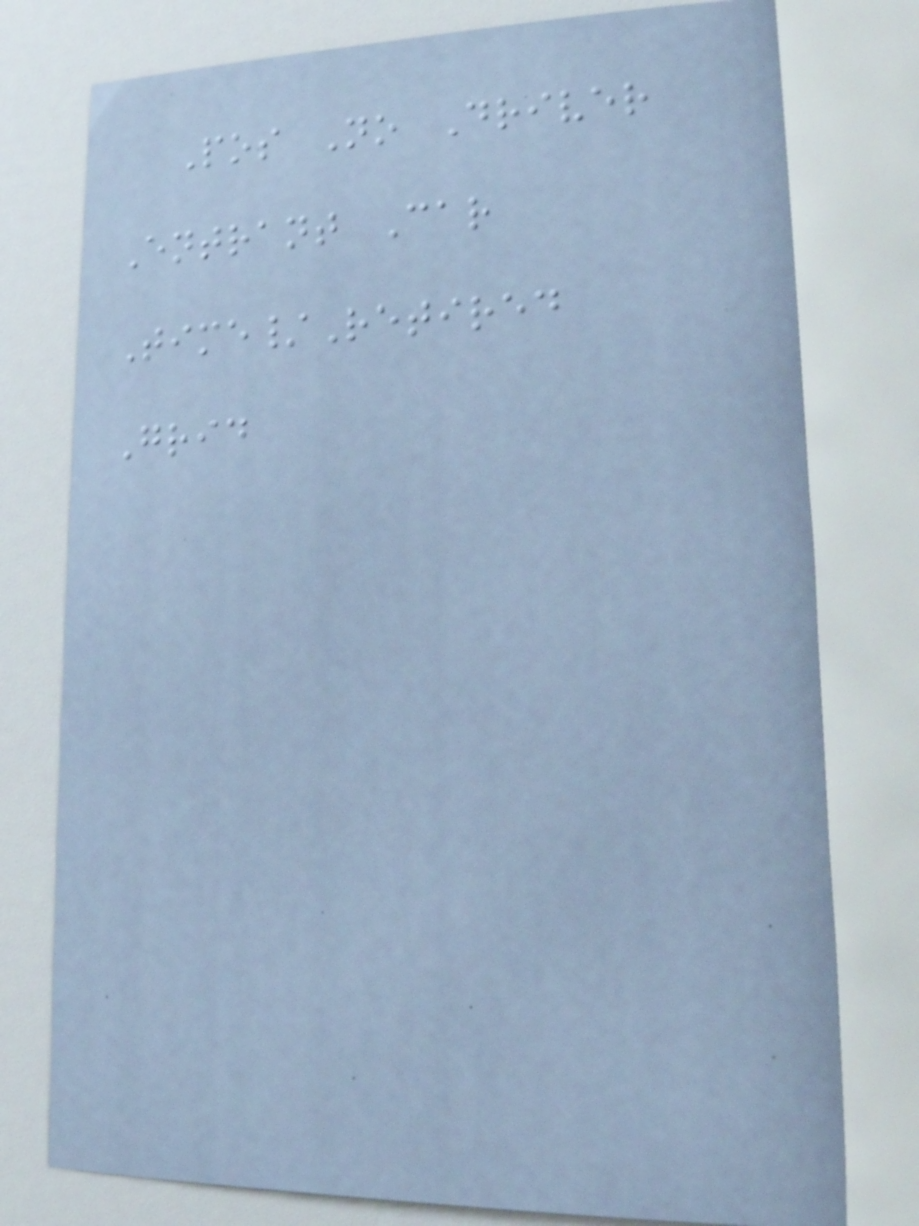Pos No Driver
Entrant Car
Time/Retired
Grid
